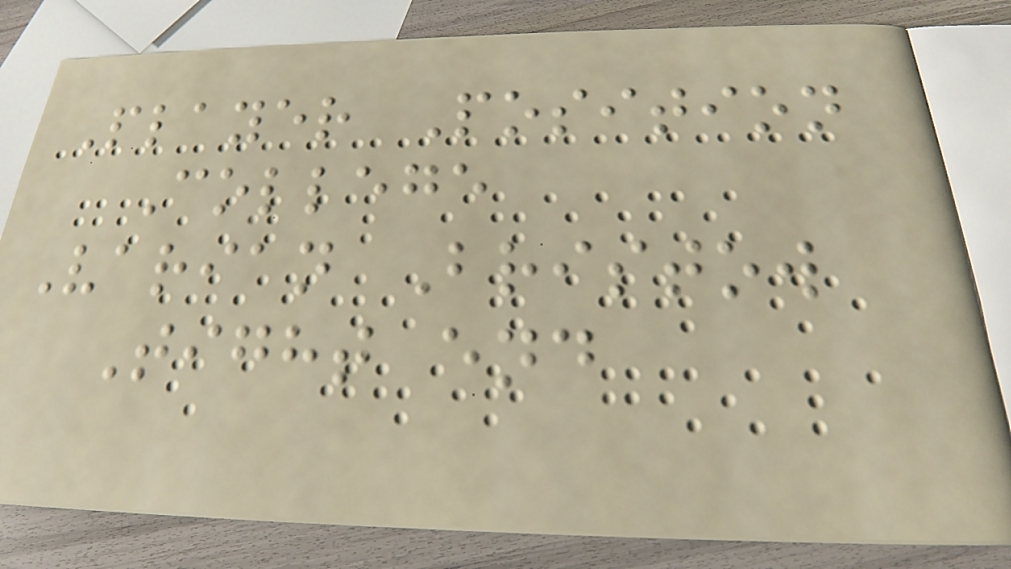Player Position
College
Varian Bristow
Tight end
